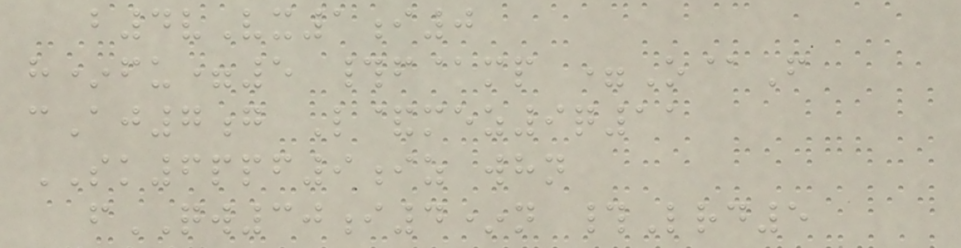b4vVx1i0
h*fu=5 #f@mp =O@F
cAj7g L&mez9q11
SK6ppf9iz whn
fQW30i4*n #Lrd5
